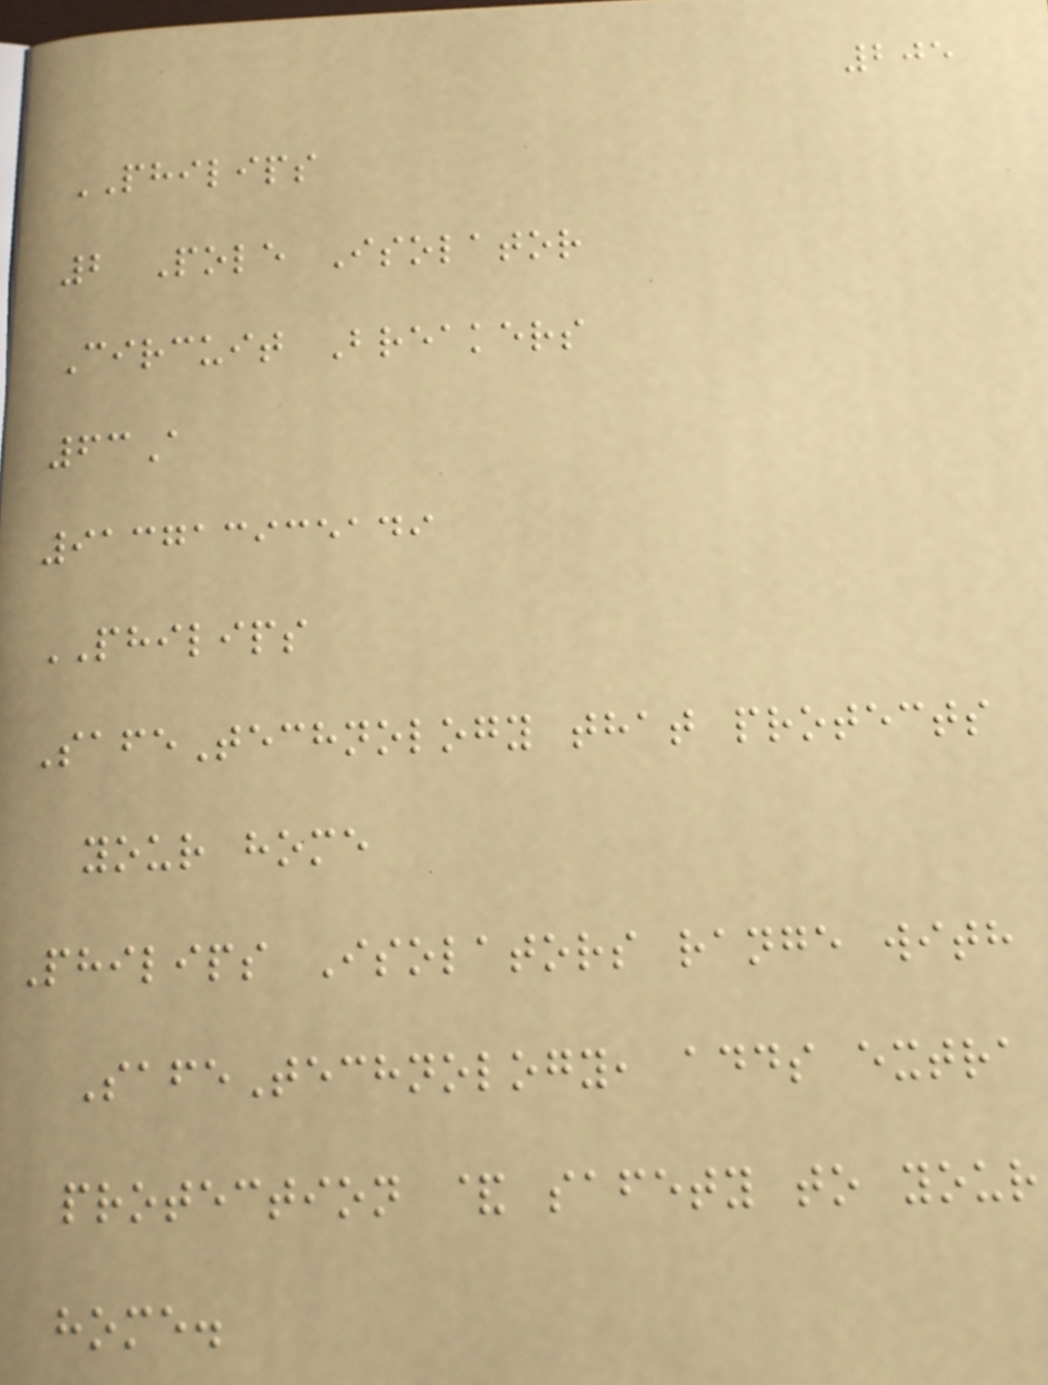205
PHILIPS
2 Pole Isolator
Circuit Breakers
63A
913713935149
PHILIPS
SafeTechnology that protects
your home
Philips Isolators range with
SafeTechnology, adds extra
protection & safety to your
home.
